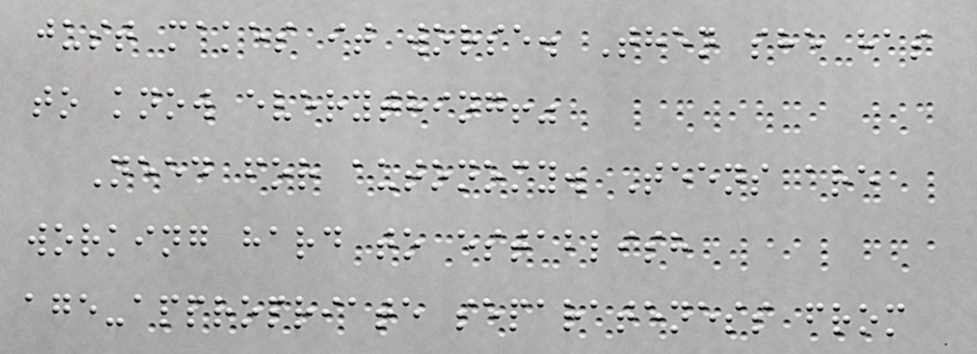just makes it worse. Then she has
to know everything!"
Need for autonomy. Teens are
working hard to establish
age-appropriate separateness from
